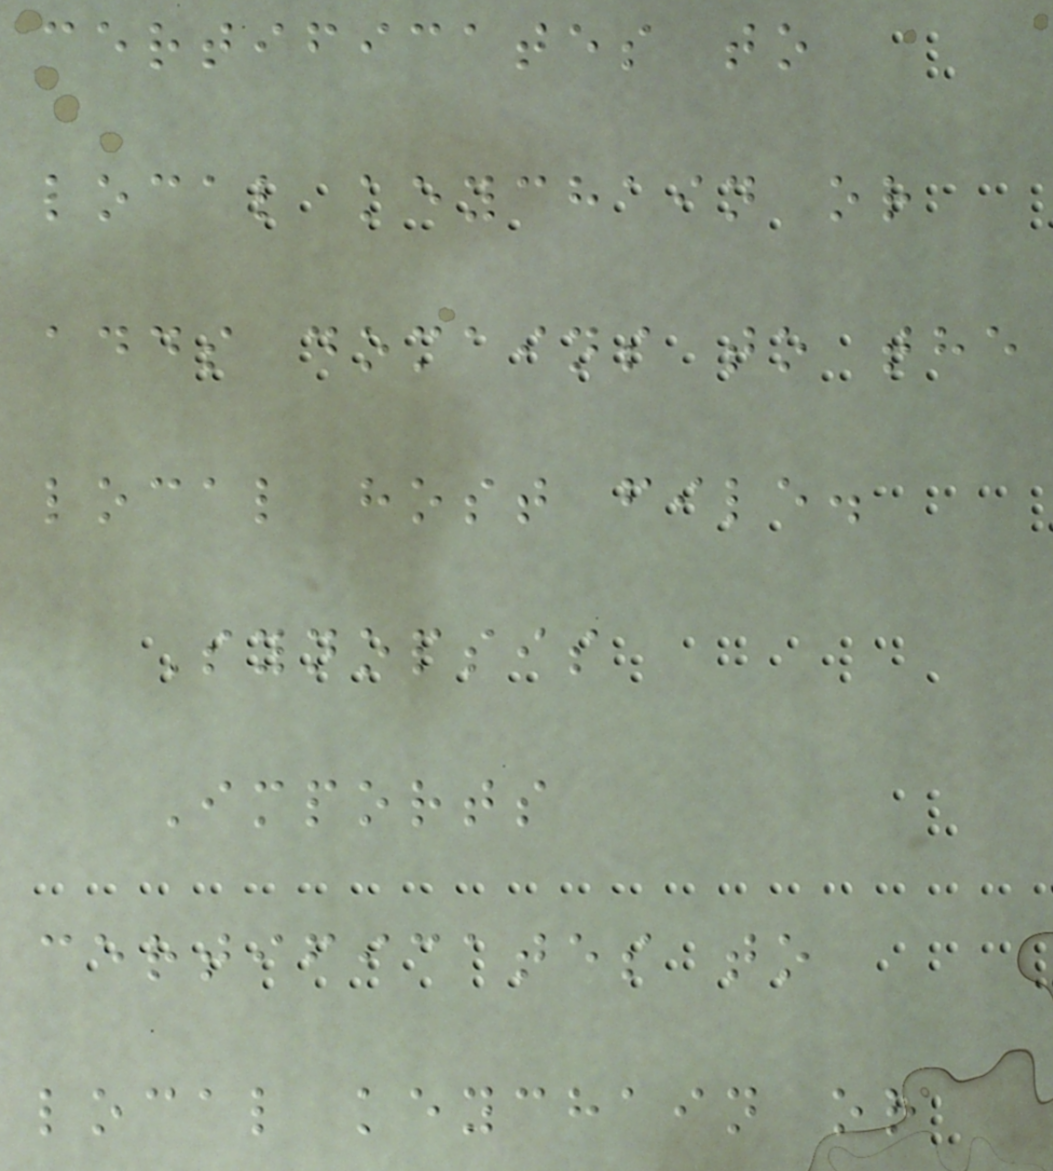certificates to
local keychain or
adds domains to the
local host file.
Synopsis
Imports
certificates to
local keychain or
